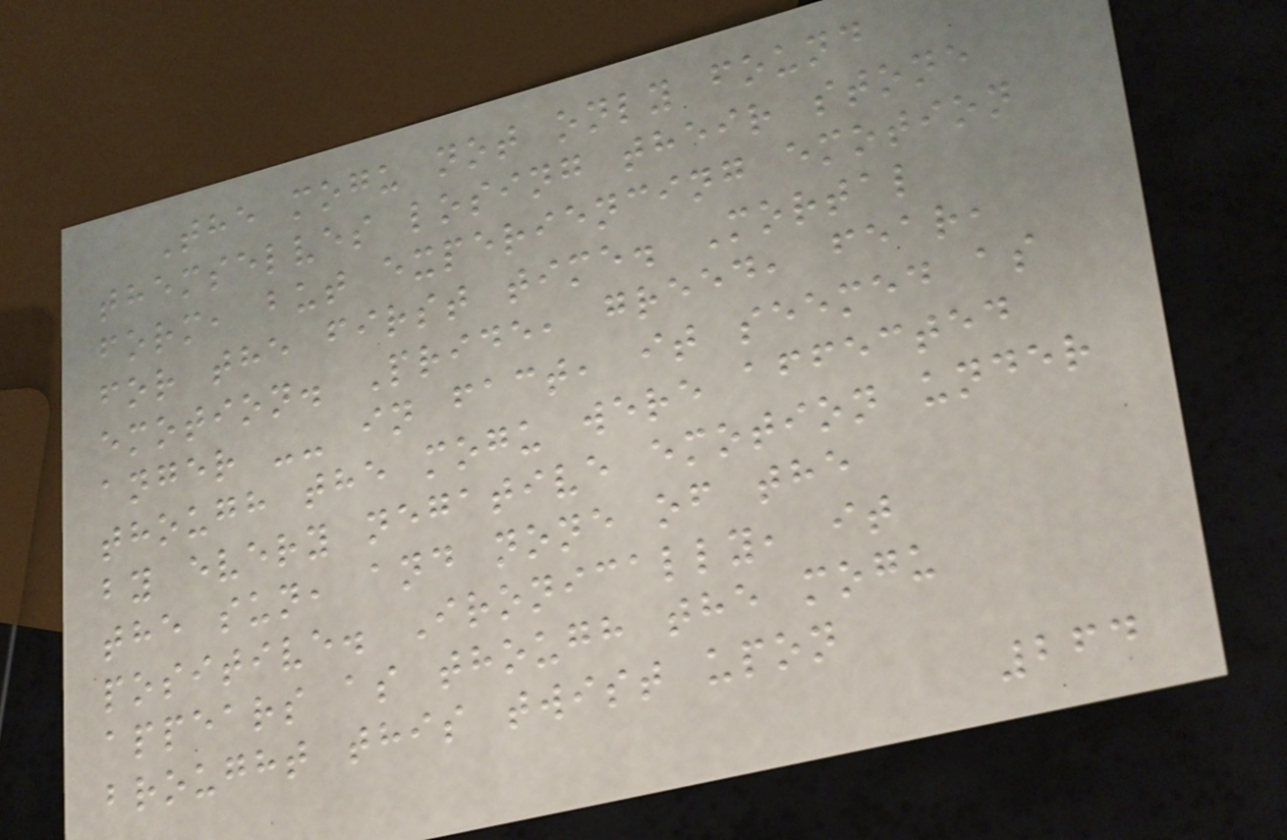The mogu not only found
themselves losing their stone
form, but experiencing emotion
for the first time. Mortal
emotion. Pride, greed, fear,
anger -- in fact, it seemed as
though the mogu were affected
by every negative emotion under
the sun, and none of the
positive. Ironically, it
appears as though the mogu
brought this twist upon
264
